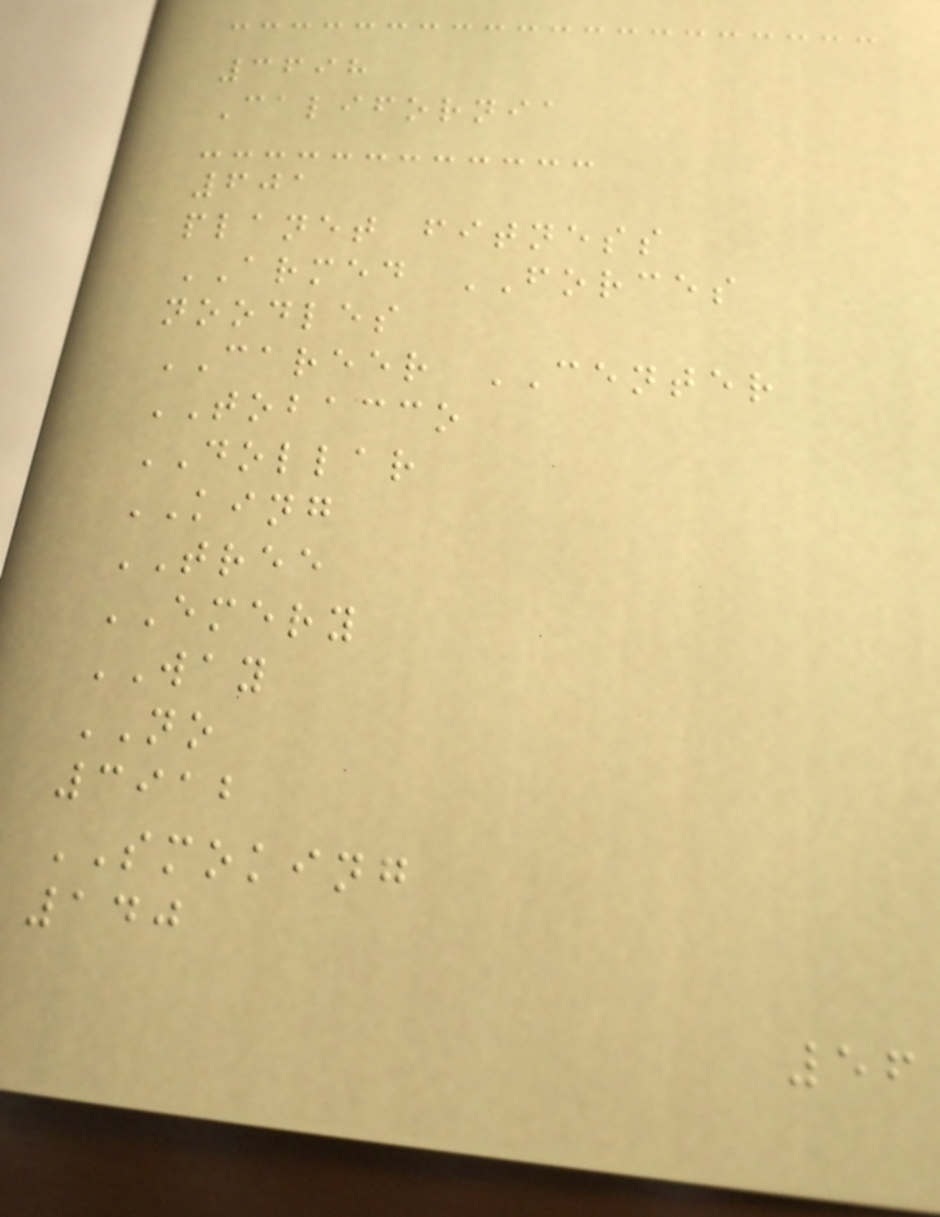3698
California
601
planet fitness
ARMED FORCES
noodles
CAREER CENTER
TOBACCO
DOLLAR
KING
TREE
EMERY
WAY
NO
3912
SMOKING
140
56
